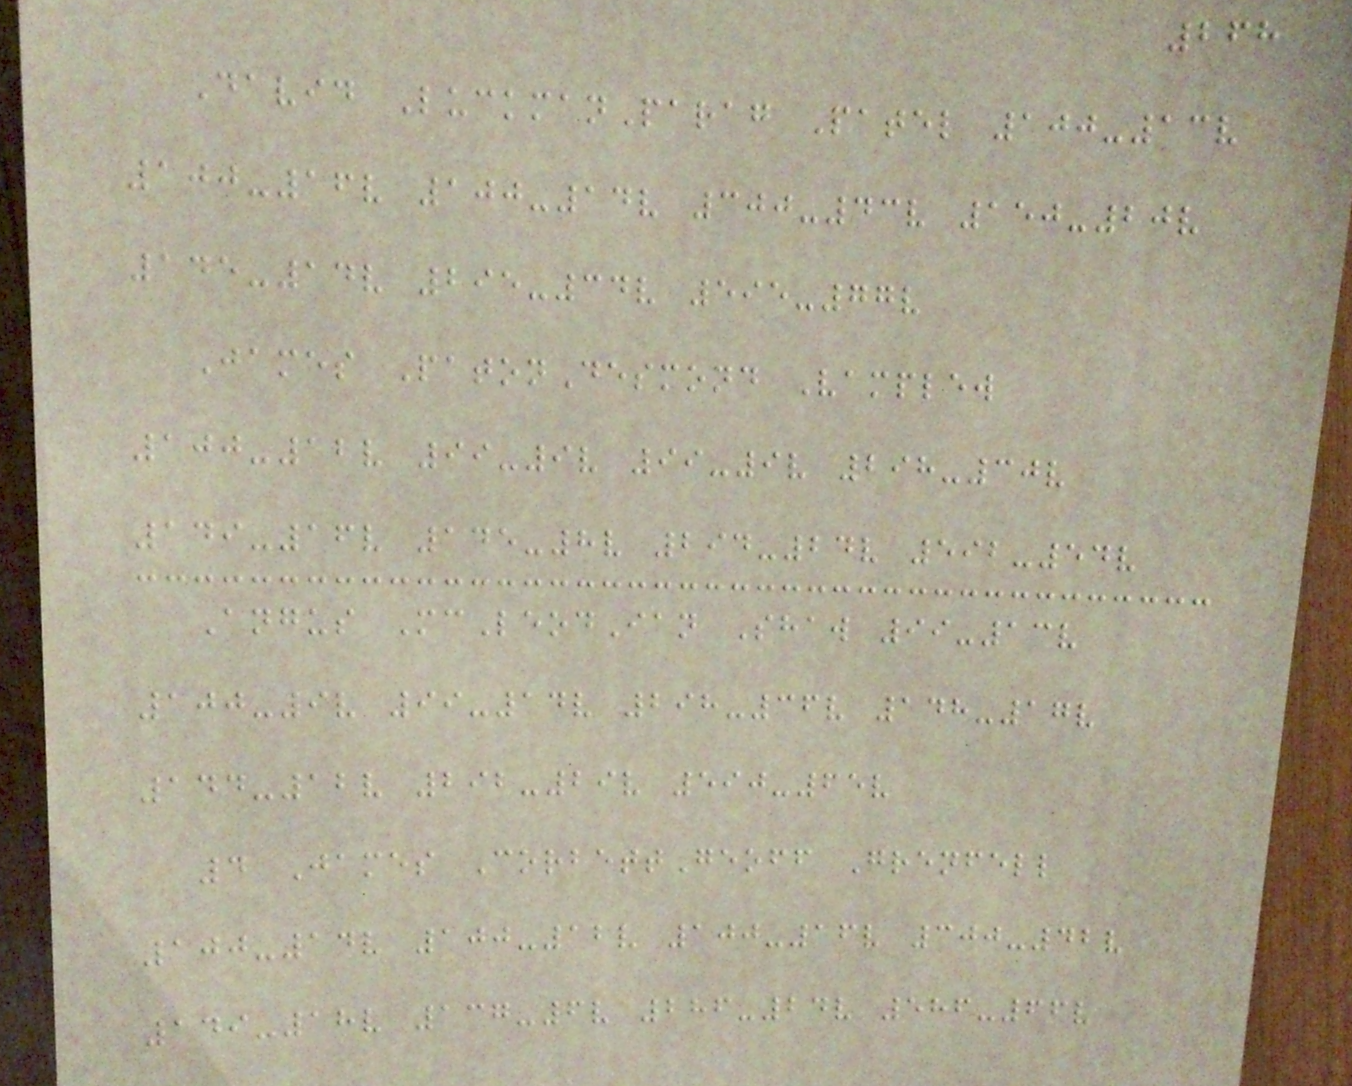268
David LuckmanParag Patel 100-13v
100-16v 100-14v 300-43v 150-20v
145-14v 295-34v 595-77v
James PatonDesmond Vamplew
100-12v 99-9v 99-9v 298-30v
149-16v 145-8v 294-24v 592-54v
Angus McLeodIan Shaw 99-13v
100-9v 99-14v 298-36v 148-17v
144-12v 292-29v 590-65v
4 James CorbettGeoff Grenfell
100-14v 100-12v 100-16v 300-42v
149-18v 137-6v 286-24v 586-66v
